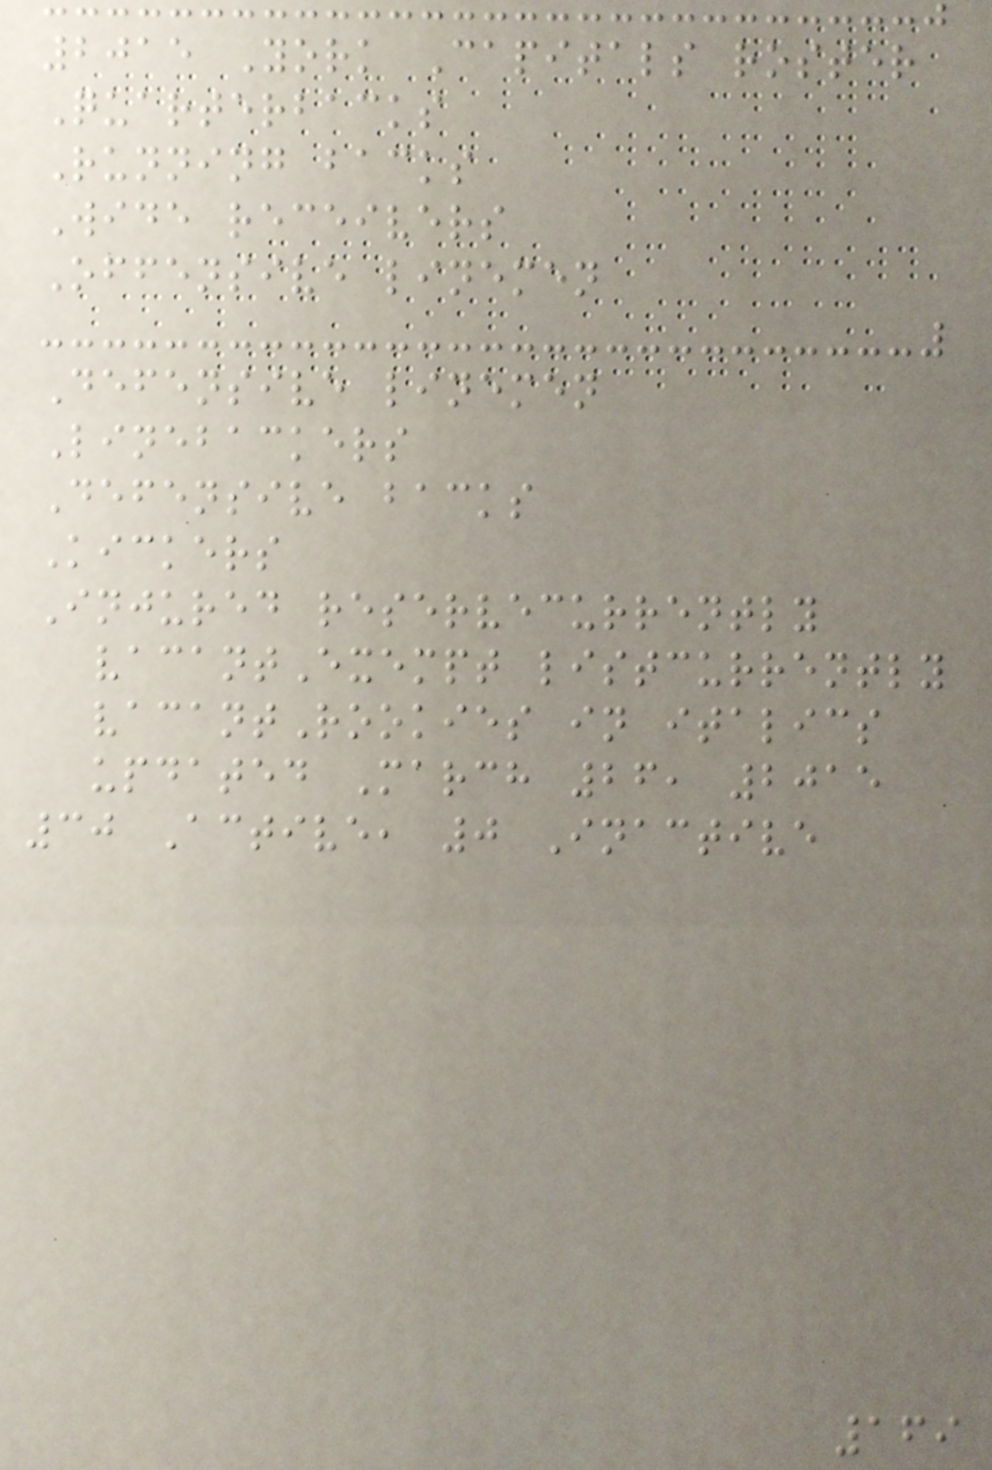2015 York Capitals roster
Quarterbacks
Running backs
Wide receivers
Offensive linemen
Defensive linemen
Linebackers
Defensive backs
Kickers
Injured reservecurrently
vacantExempt listcurrently
vacantRookies in italics
updated March 26, 2015
30 Active, 0 Inactive
169
